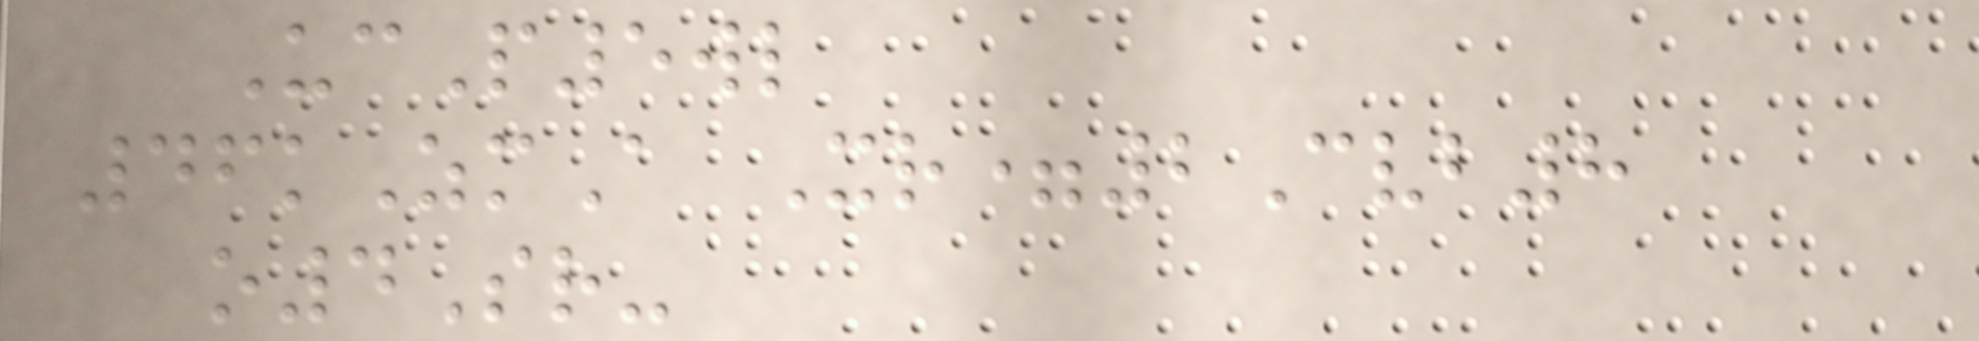UcP5wl
46kZmA Xr=2Cvb8
o4Sr-
